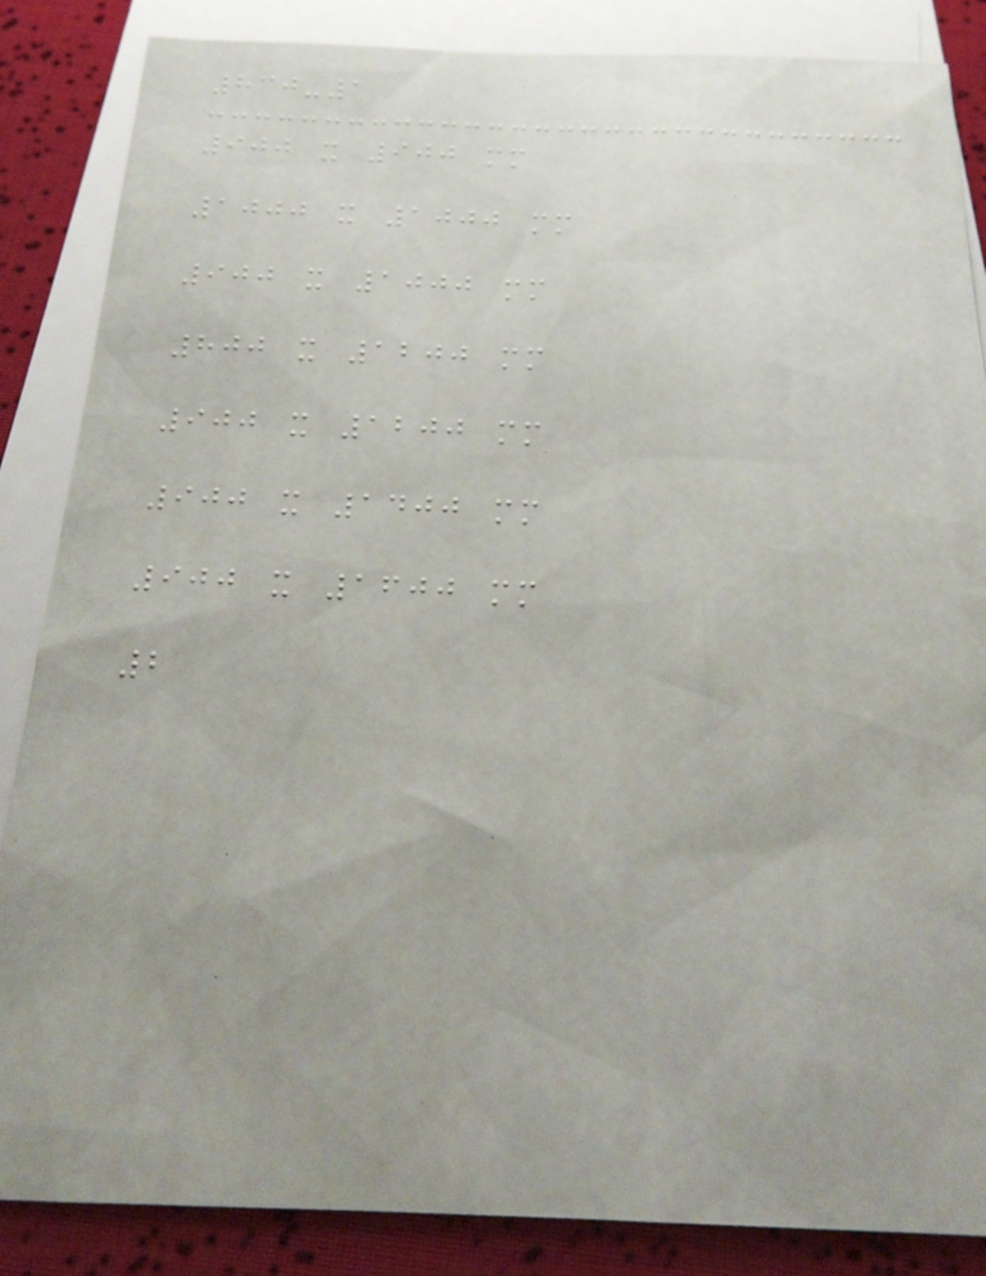830-1
900 x 900 mm
1000 x 1000 mm
900 x 1000 mm
800 x 1200 mm
900 x 1200 mm
900 x 1400 mm
900 x 1600 mm
2
